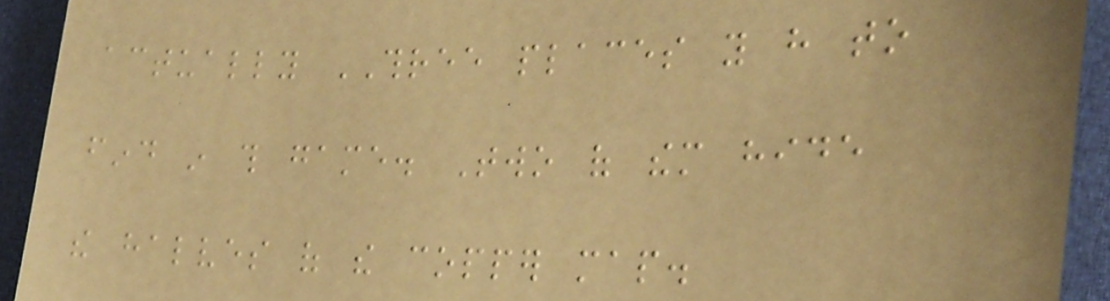actually THREE places you have to
find in this game. Two of them hide
the halves of the copper map.
